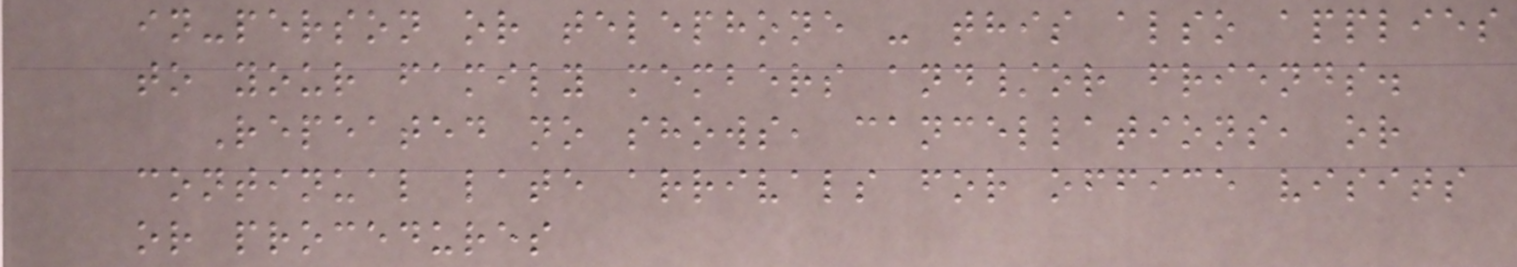in-person or telephone - this also applies
to your family members and/or friends.
Repeated no shows, cancellations, or
continual late arrivals for office visits
or procedures
